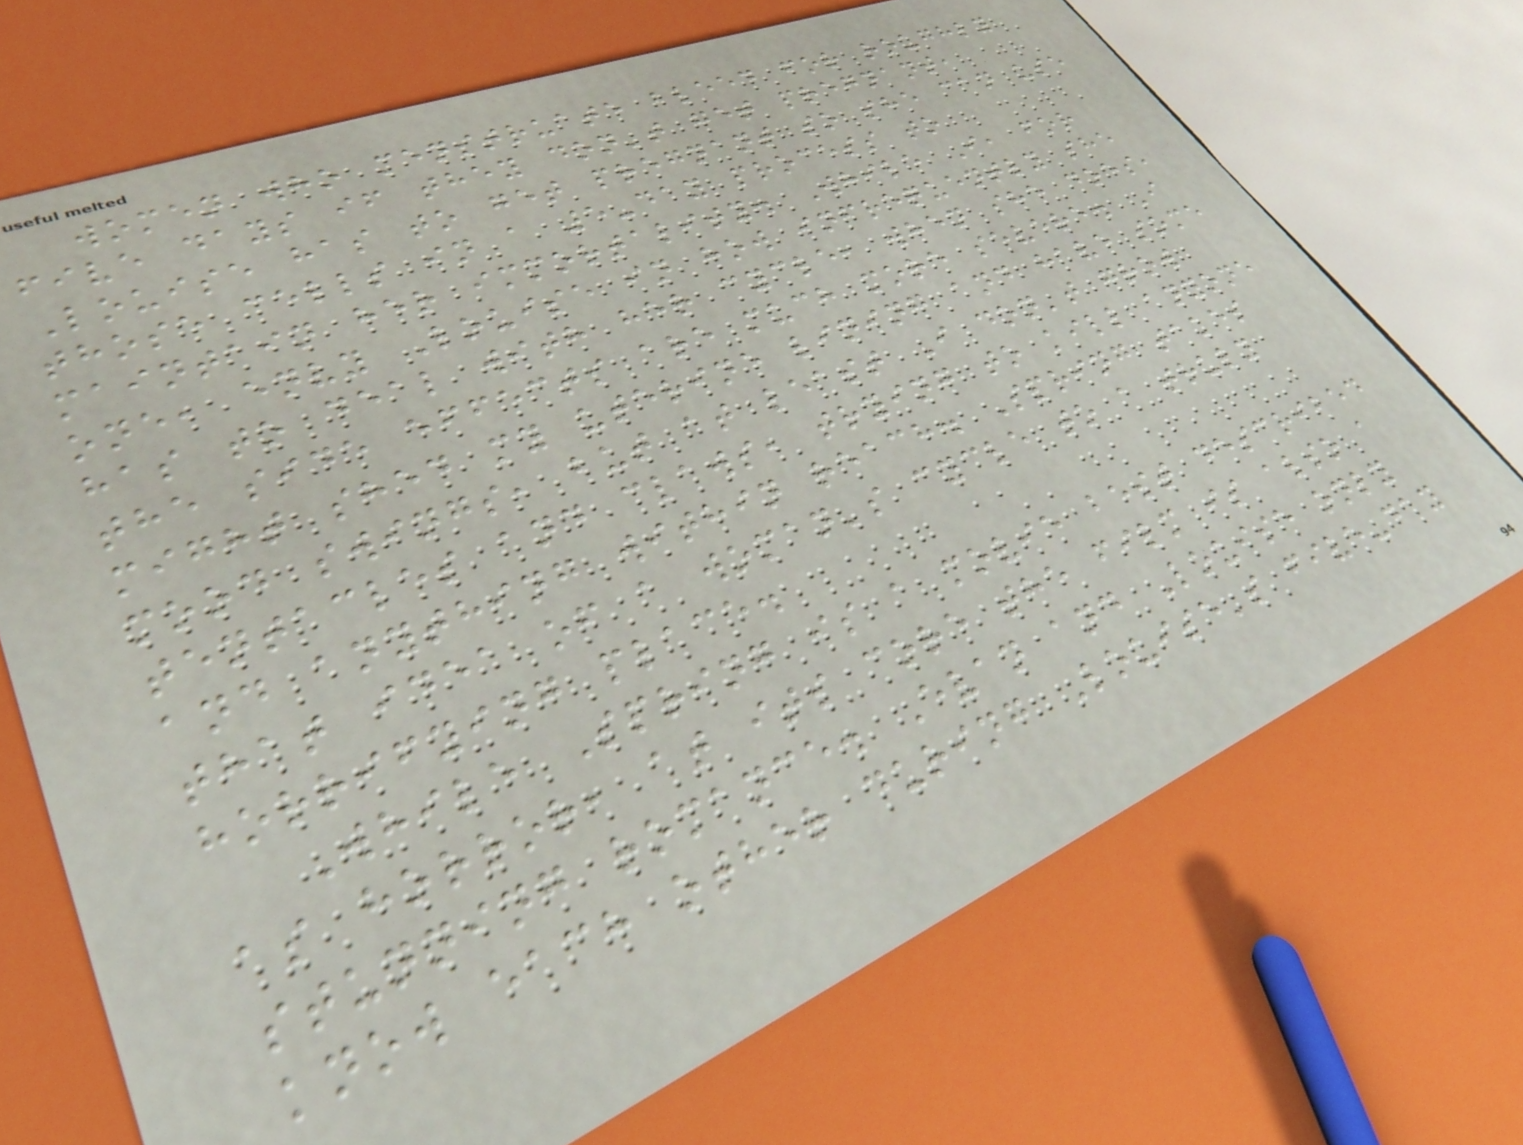women who menstruate bleed for roughly
five days if they don't get pregnant,
Louise has to get pregnant so she can use
those cells in a 5-day process to
maintain her immortality. While I, for
one, envy Louise in how infrequently she
has to deal with her cycle, when she does,
the side effects are much more severe. I
might shed my uterine lining and have some
mood swings, but at least I don't grow
tentacles and claws, trying to kill anyone
and anything within reach. Spring takes
that idea of a woman's cycle to a truly
horrifying place.
While Spring is a movie best described
as horror, at its core the film is also a
stunning romance. Evan and Louise only
know each other during Louise's five-day
